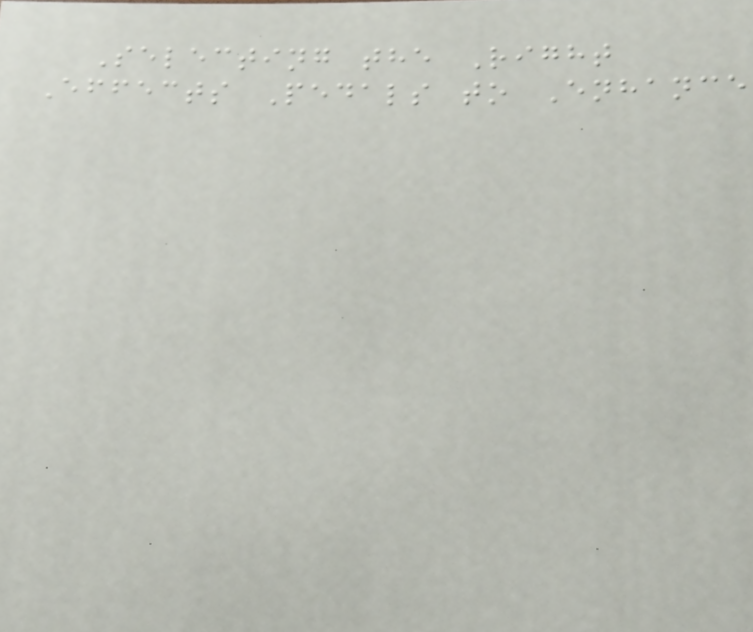Selecting the Right
Effects Pedals to Enhance
